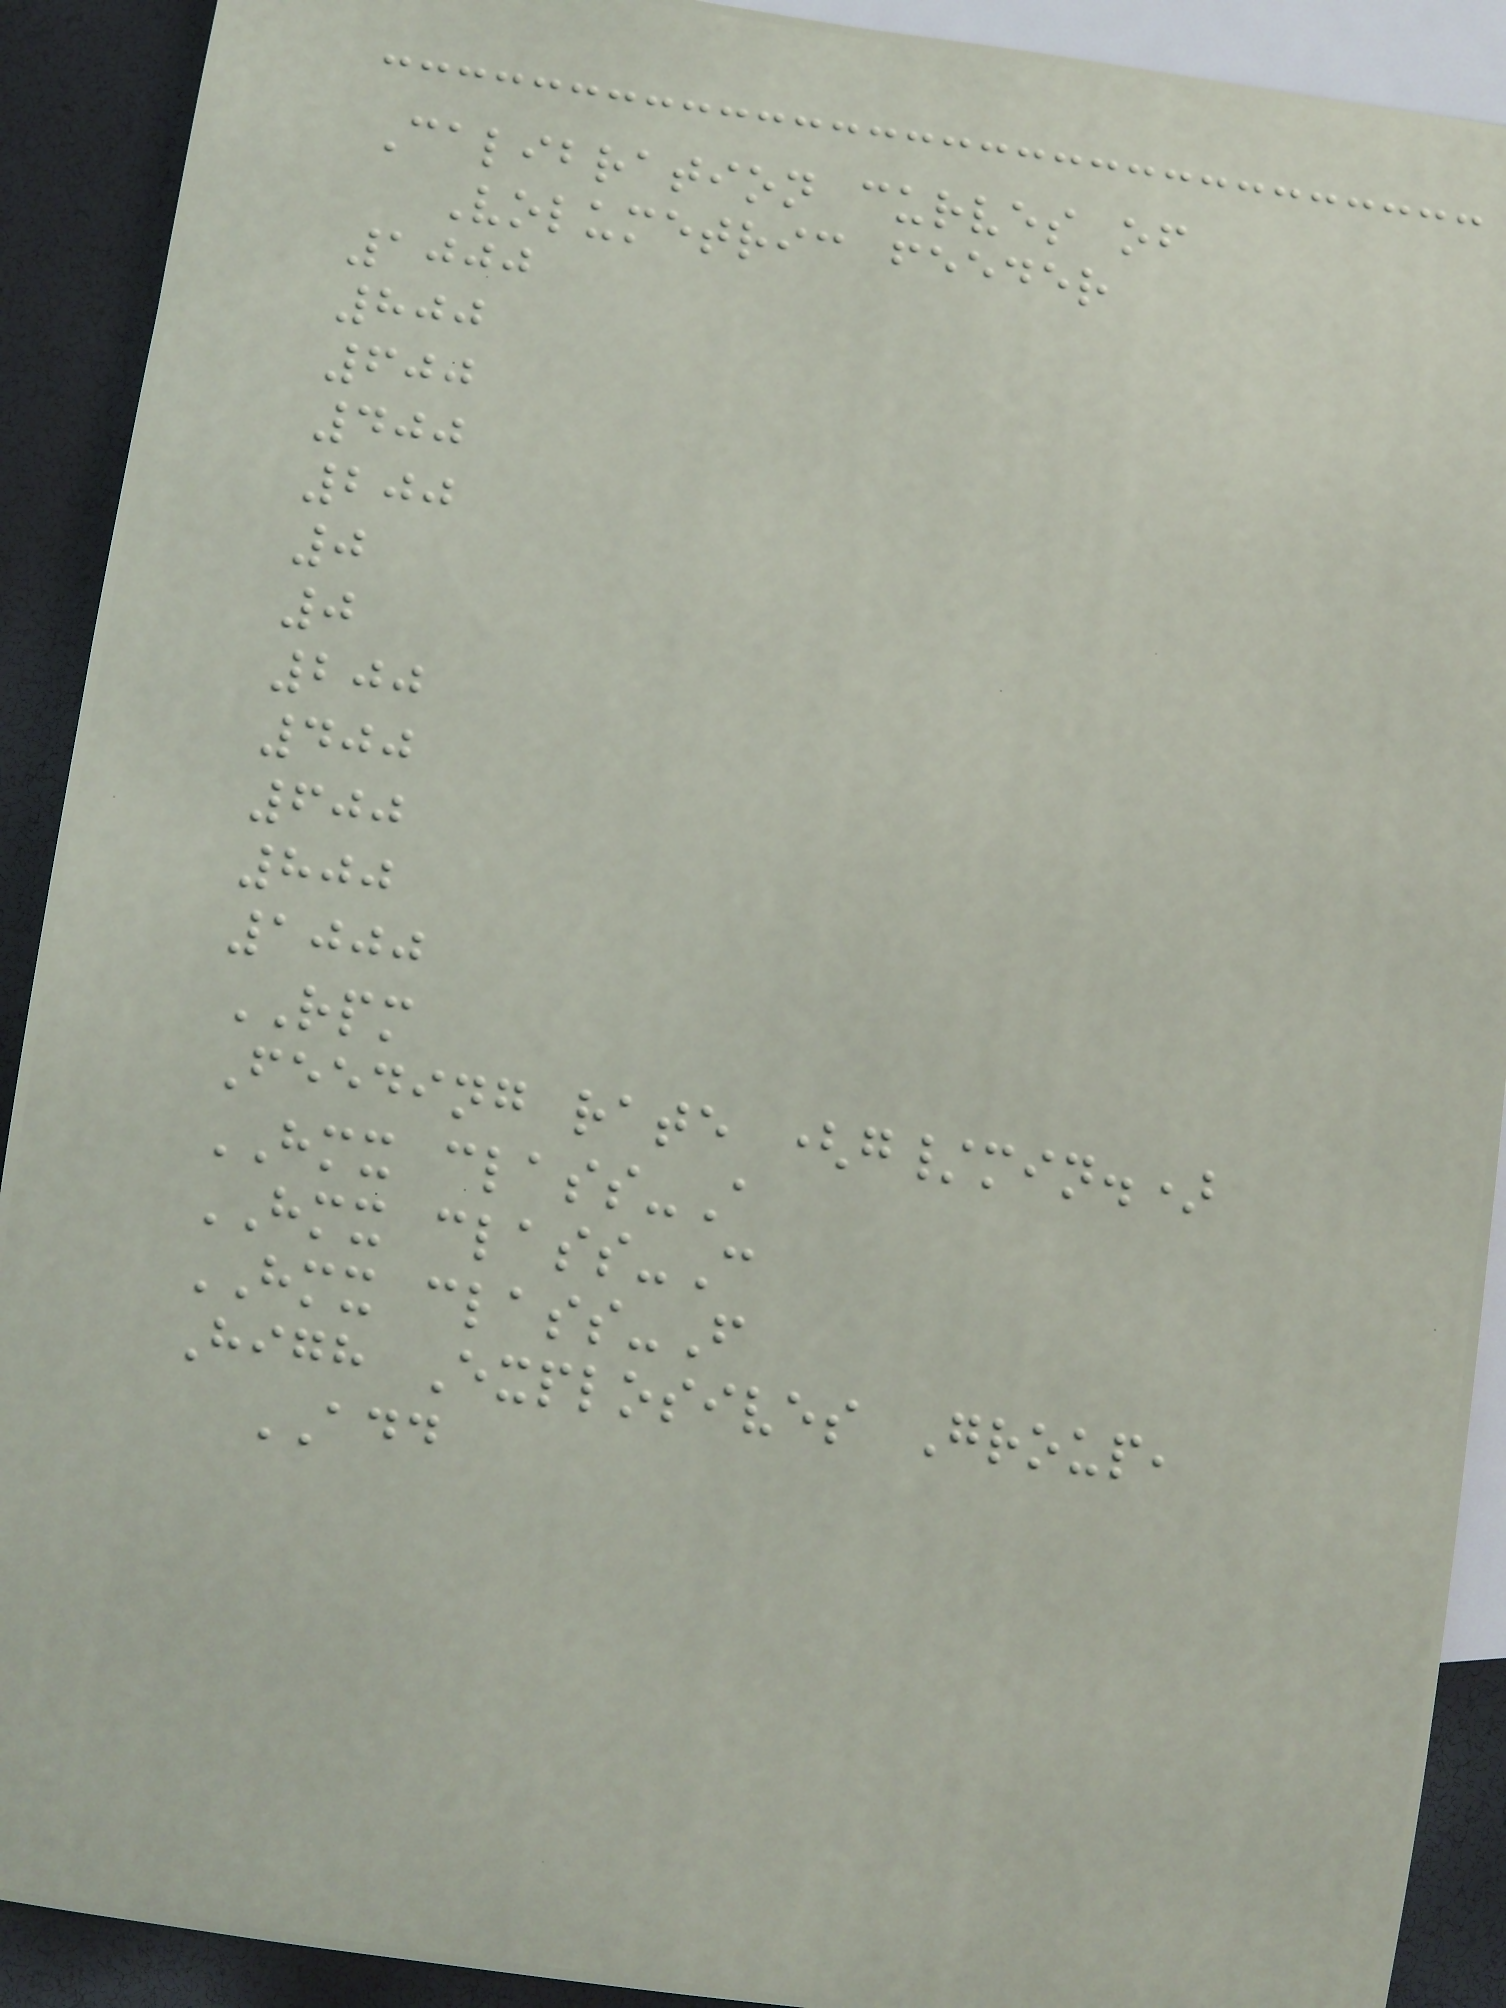Calibration curves of
Volumetric feeder
1000
800
600
400
200
0
0
200
400
600
800
1000
RPM
Feeding rate (g/min.)
HMX class-A
HMX class-C
HMX class-F
High Explosives Group,
ADD
